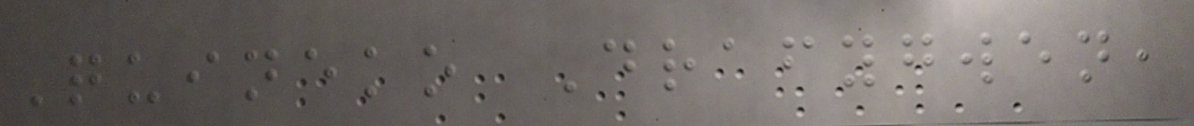Quineko Drafygwen,
